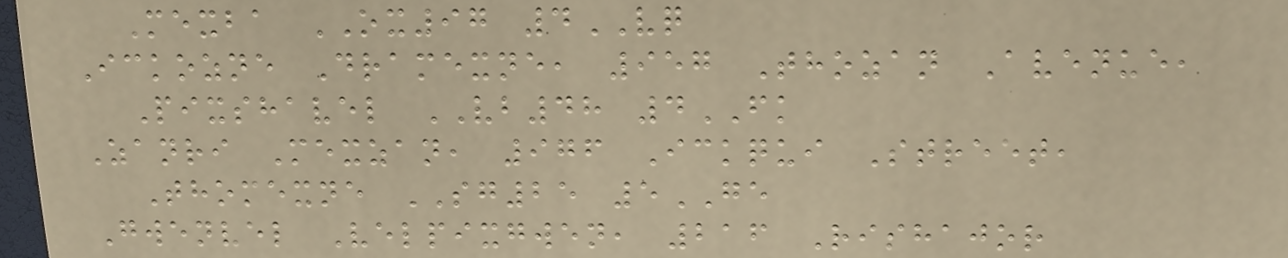Mexba OX97 4VQ
Ickozne Dramexne, 957 Thozan Avenue,
Pixshavel VB48 4FK
Zanri Mexzan, 976 Ickqui Street,
Thomexne SG25 5GE
Gwenvel Velpixgwen, 216 Rishajor
